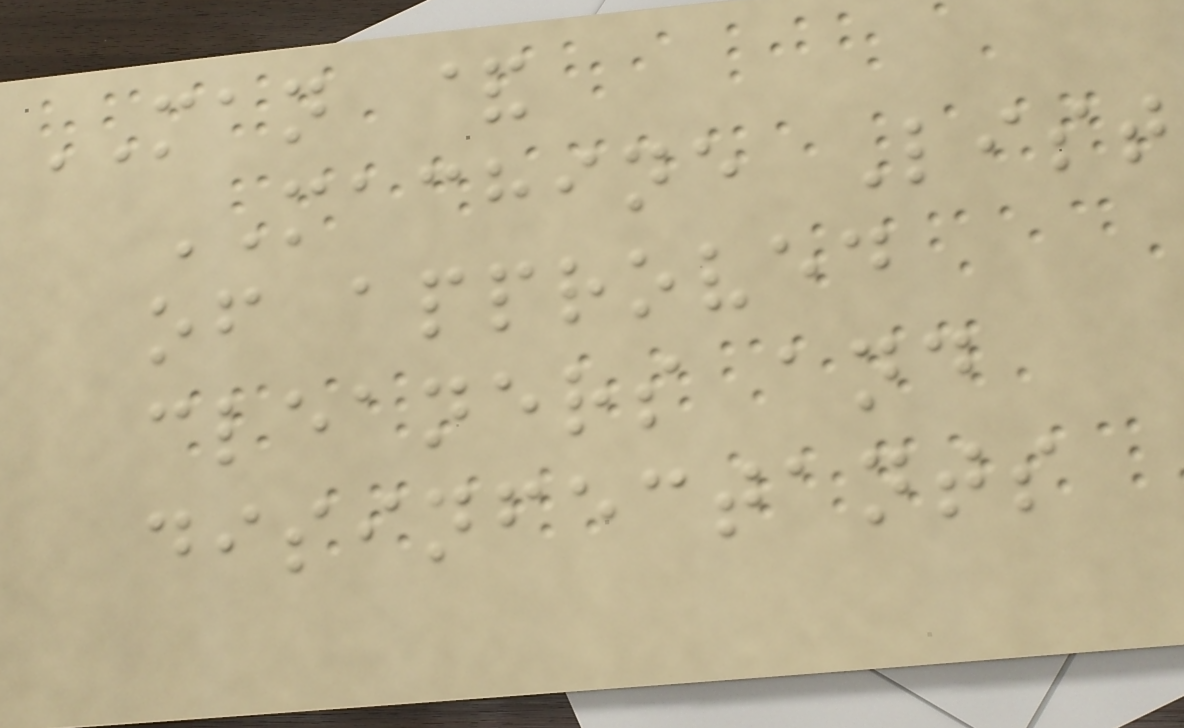MAN &
MACHINE List
of approved
cleaners and
disinfectants
